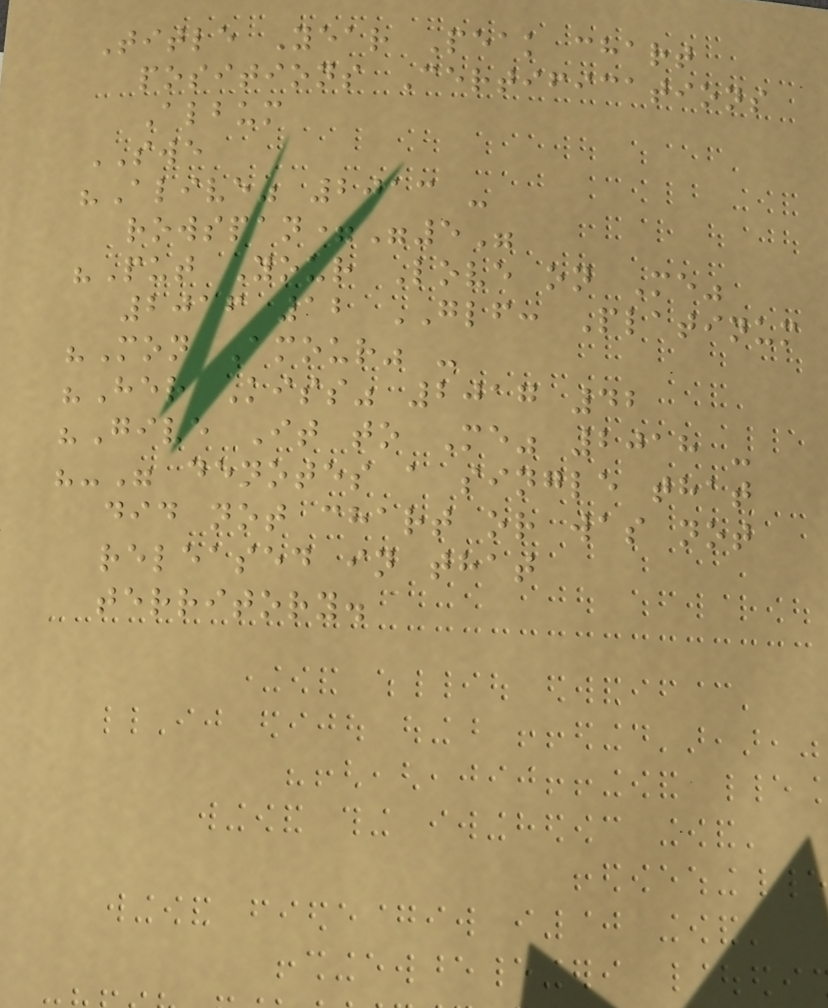Title Year Peak chart
positions Certifications
Album
SWE
"Alive" 2013 -
rowspan="5"
"Put Your Love on Me"
2016 12 GLF: Platinum
"Mon Amour" -
"Her Kiss" 2017 42
"Give It to Me" 2018 -
"-" denotes a single that
did not chart or was not
released in that
territory.
